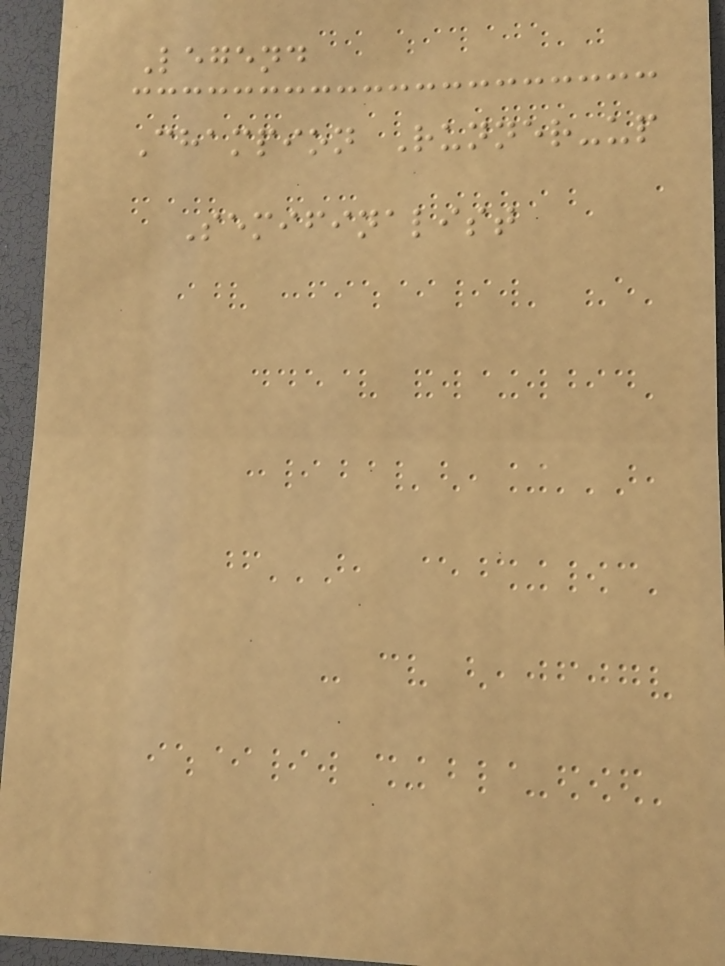Legend
Champion Runner-up
Semifinalist
